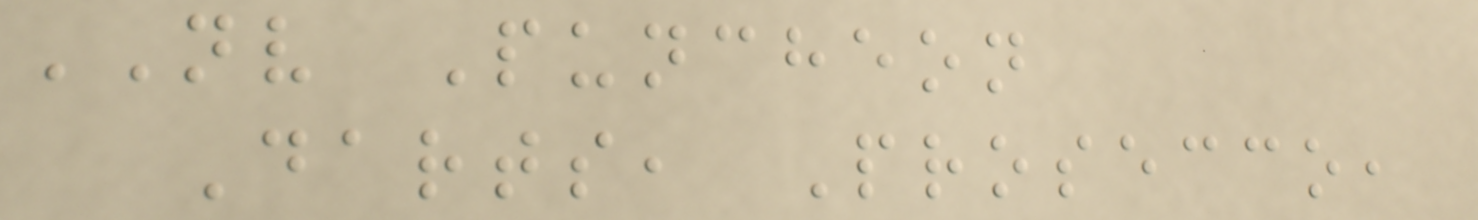NV Puncheon
Darts, Prosecco,
